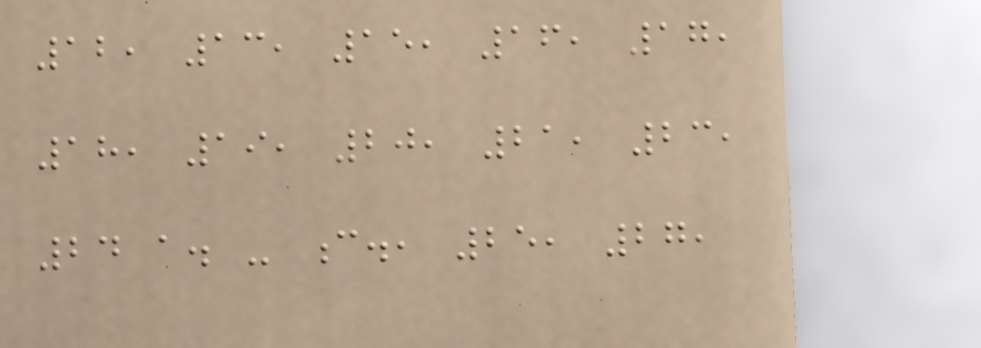12, 13, 15, 16, 17,
18, 19, 20, 21, 23,
24 a. - c., 25, 27,
